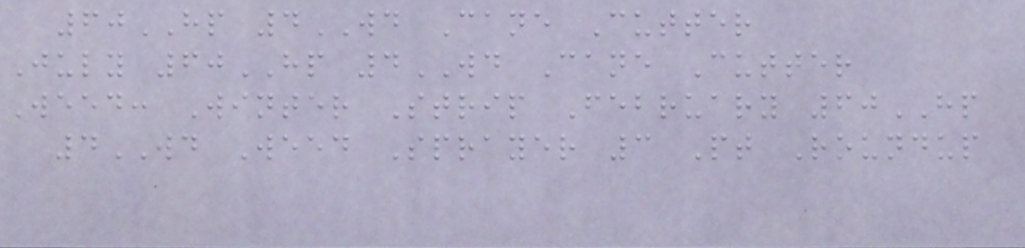60HP 4WD Cane Cutter
July 60HP 4WD Cane Cutter
Weed: Winter Strip February 60HP
4WD Weed Sprayer 3 Pt Roundup
